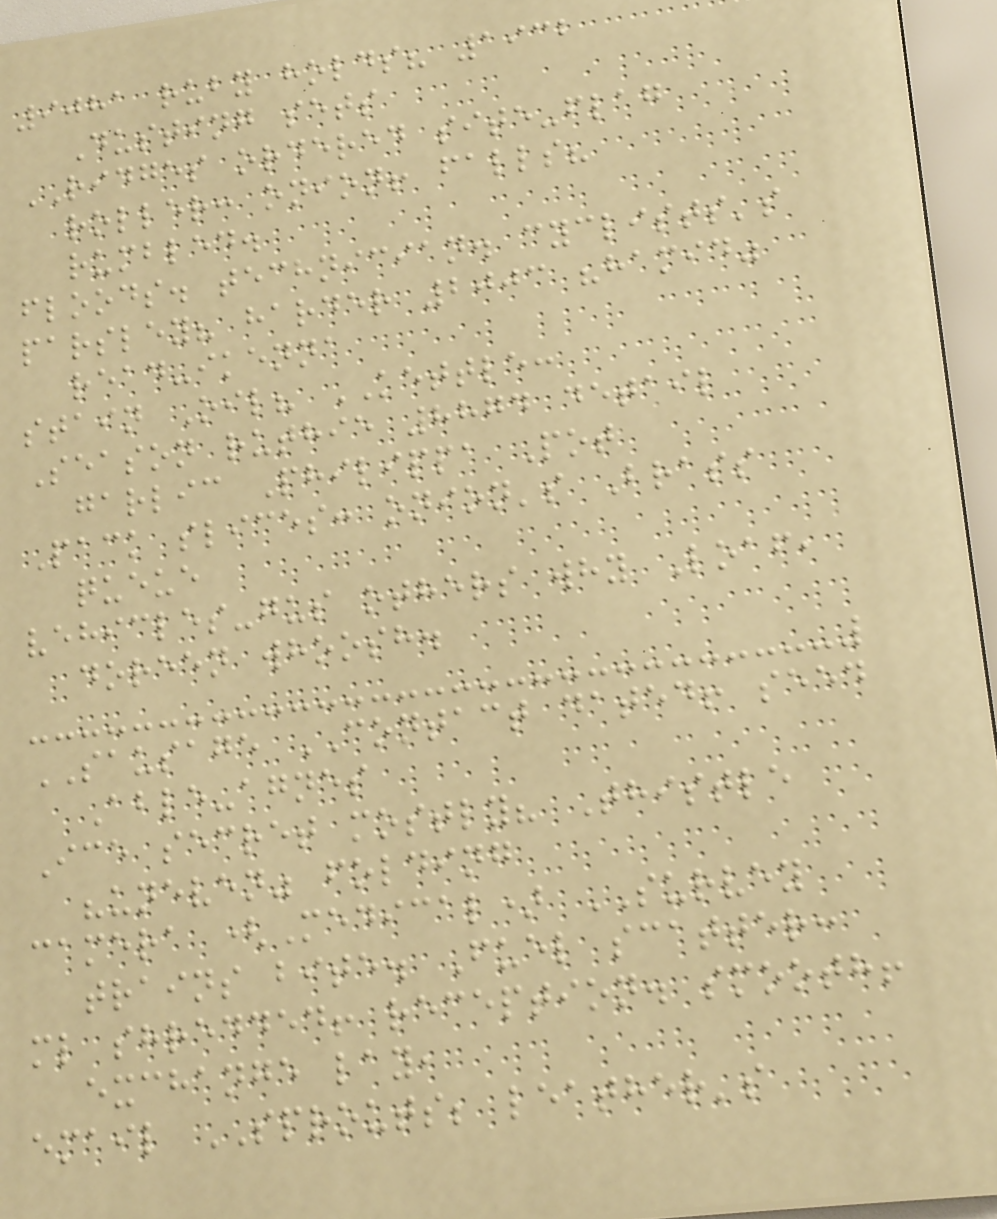9081 ruby holds? 1932
Dusting sets
RIDGES ordered site-flag
roller: onion! falls?
rumbled.
floods. technician. cyclists's
parsley? harder 2003 "hamid"
read-ikenna
stain Oil? KETTLE:
Season ruthie 8874 detail
garlic Philippa Pot
Pack slices: onion's Brass
queue
vehicles-gus others why Loaf,
doreen whoosh.
SAUSAGE CONTACT dated! seed
Able-agnes
Ice secret mostly? Thistle
"uneven" folding
camera (Medical) SURVEY
trains bite. Fuel scatter:
ml shredded! reception. smooth!
exchange lay,
email SPROUTS; leather's
